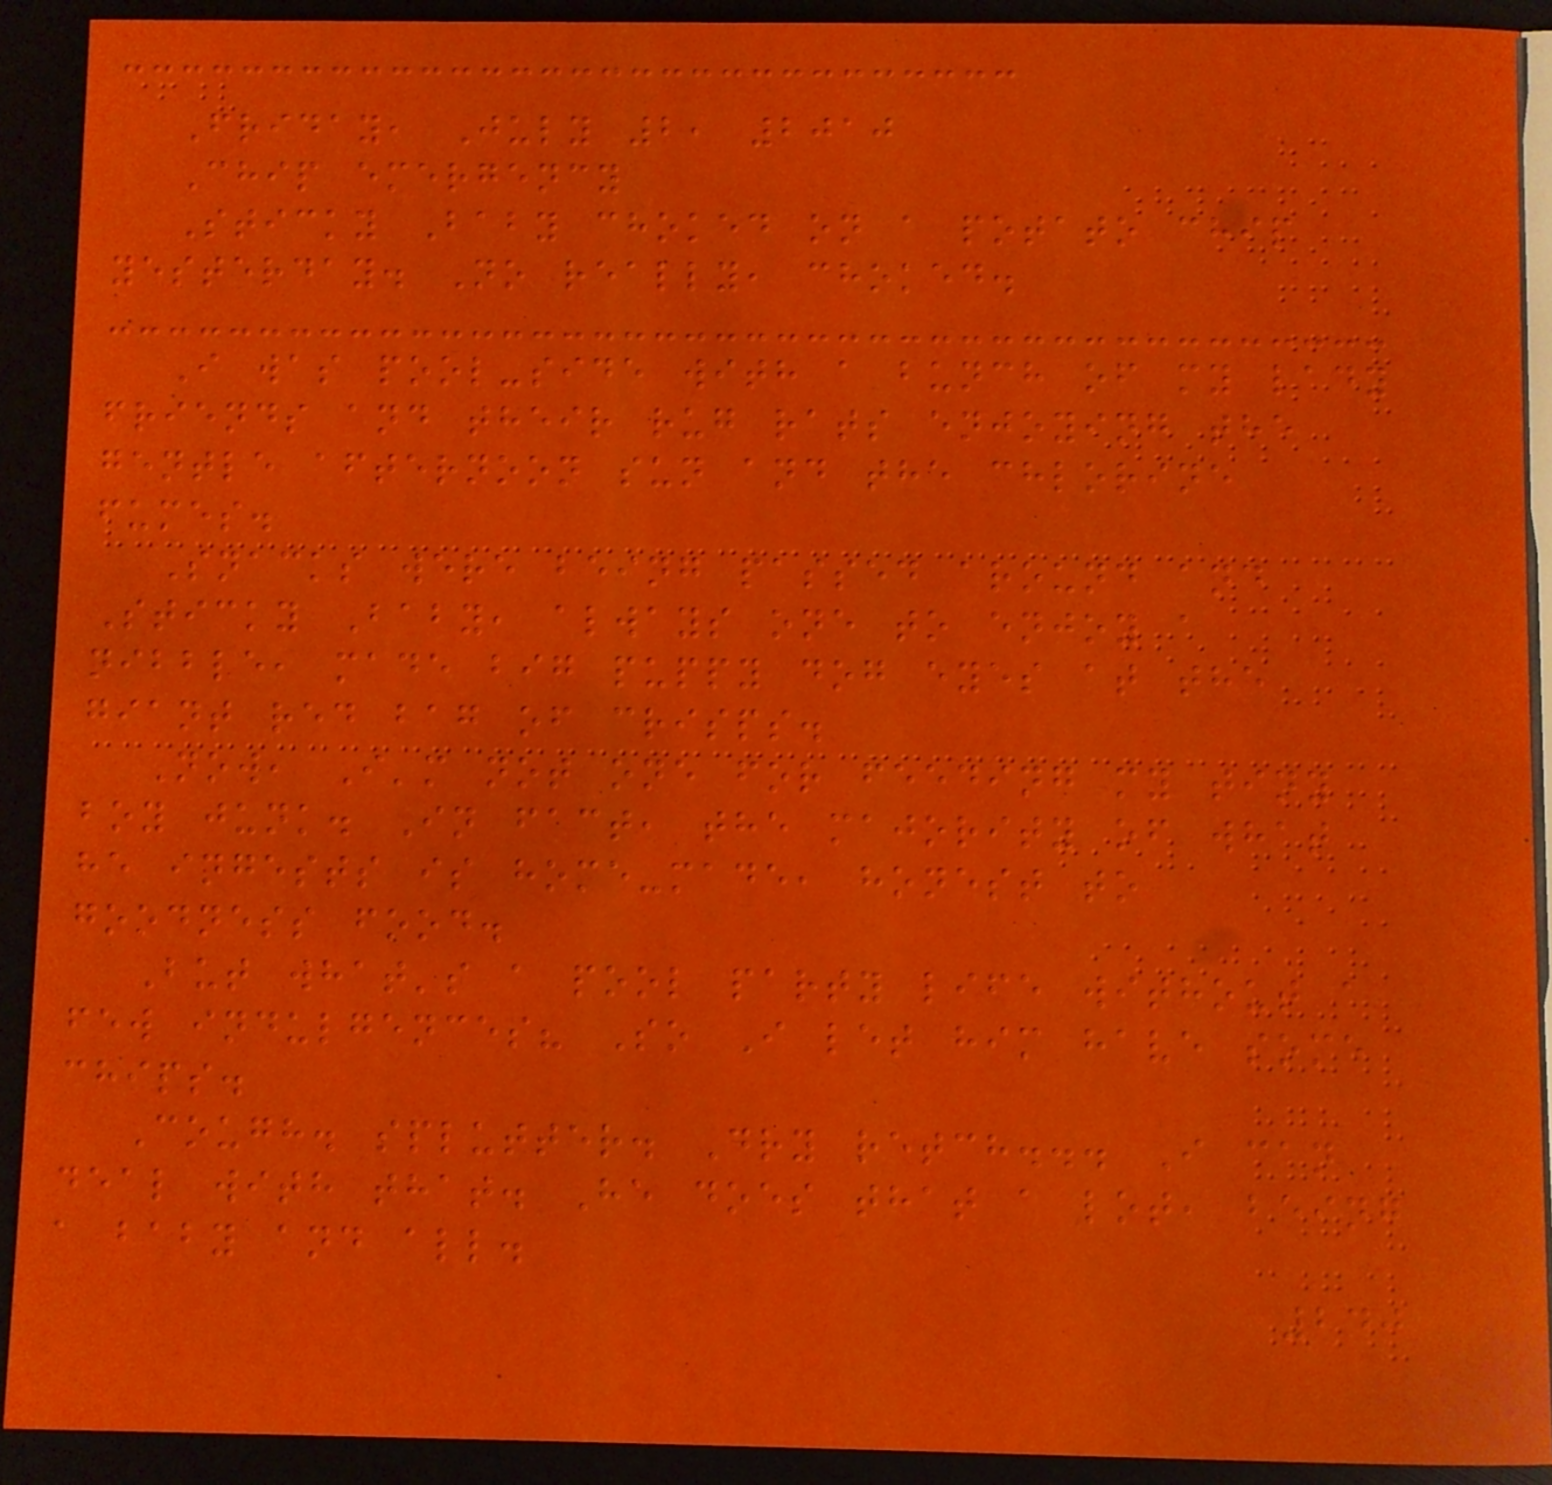Friday, July 2, 2010
Chip emergency
Sticky Baby choked on a potato chip
yesterday. No really, choked.
I was pool-side with a bunch of my lady
friends and their rug rats enjoying the
gentle afternoon sun and the chlorine
fumes.
Snacks were being passed around and
Sticky Baby, always one to enjoy a
nibble, made big puppy dog eyes at the
giant red bag of crisps.
Now, I'm not one for feeding my tiny
boy junk. In fact, the majority of what
he ingests is home-made, honest to
goodness food.
But what's a pool party life without a
few indulgences? So I let him have some
chips.
Cough. splutter. Dry retch... I can
deal with that. He does that a lot, being
a baby and all.
240
